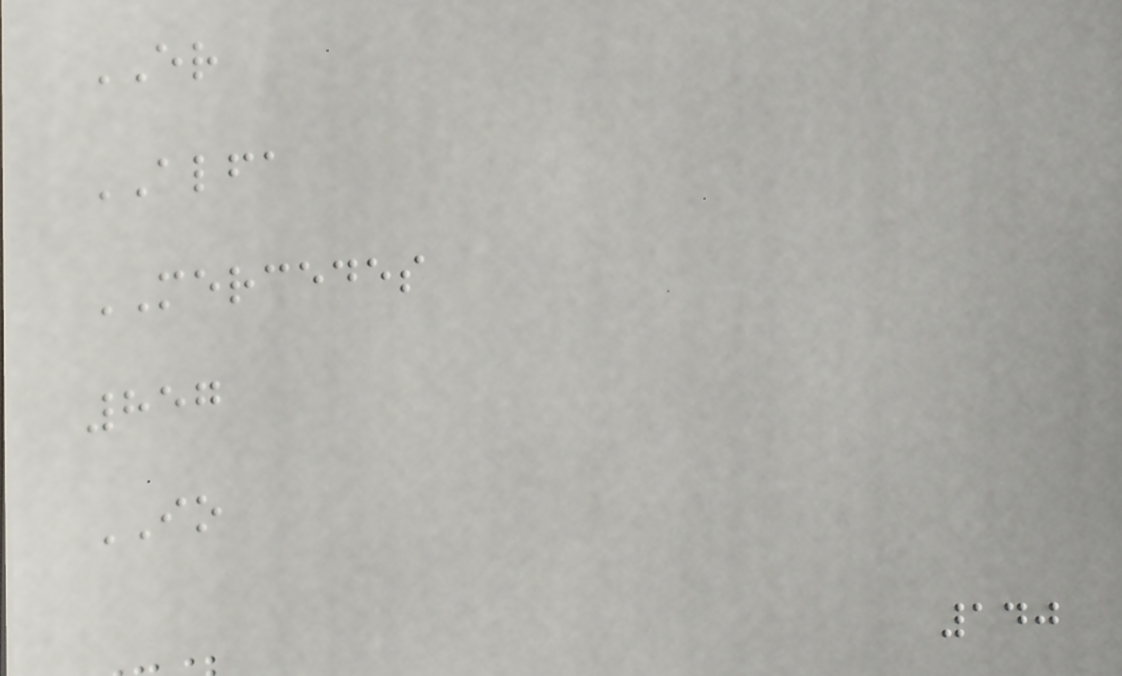ER
ALFA
MERCEDES
857
IO
140
